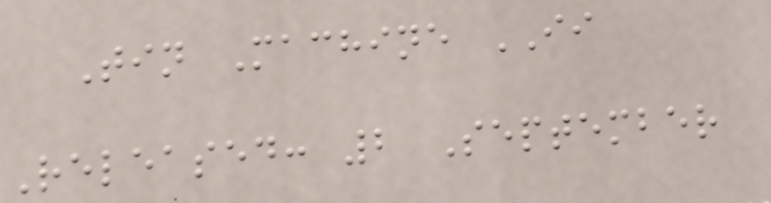Tin Machine II
Released: 2 September
